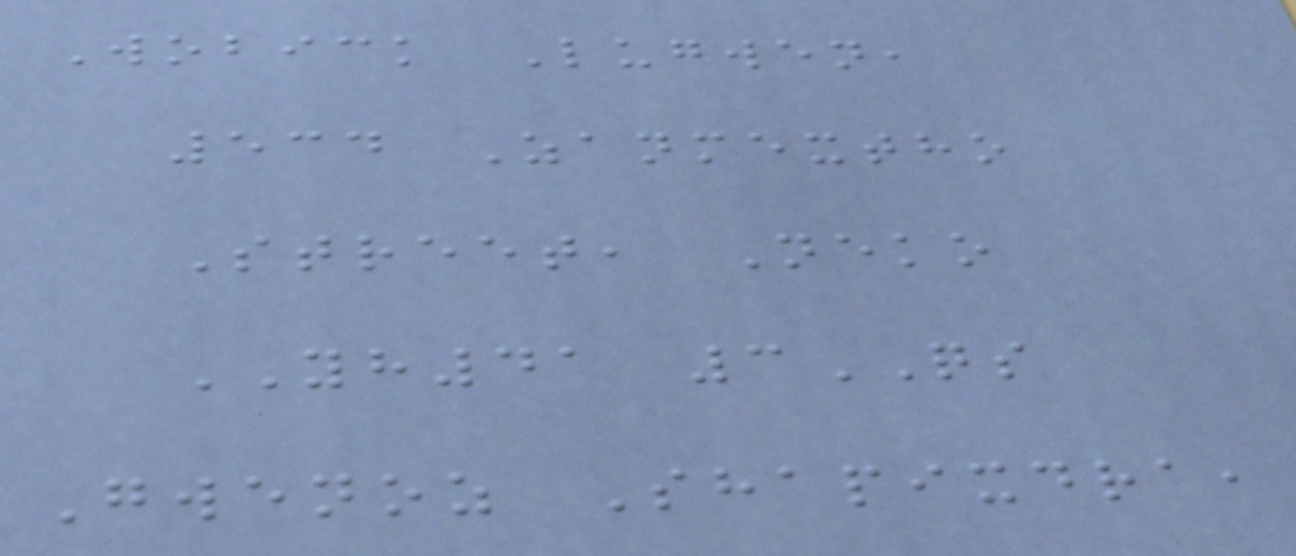Wobick Lugwen,
534 Zanmextho
Street, Neko
YH41 3QS
Gwenoz Shapixdra,
